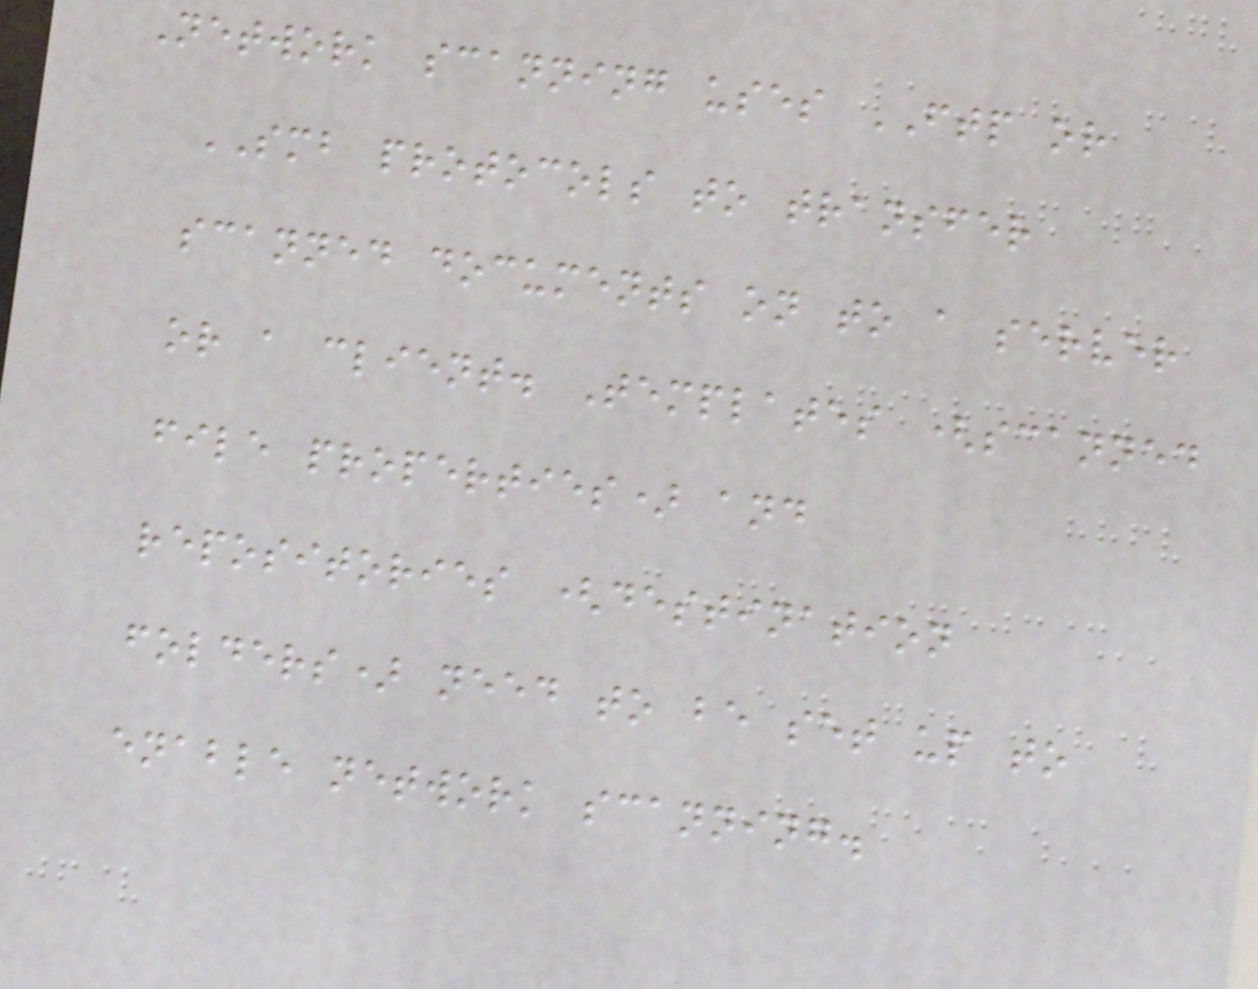Network scanning uses FTP or
SMB protocols to transfer
scanned documents on to a server
or a client. Templates (scanned
file properties) and
repositories (destination
folders) need to be set up to
enable network scanning.
